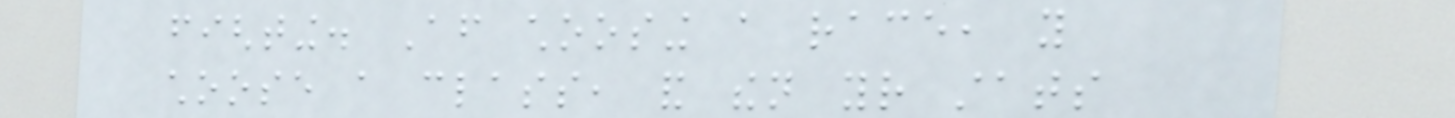fighting. After choosing a race, you
choose a class, and then your stats
